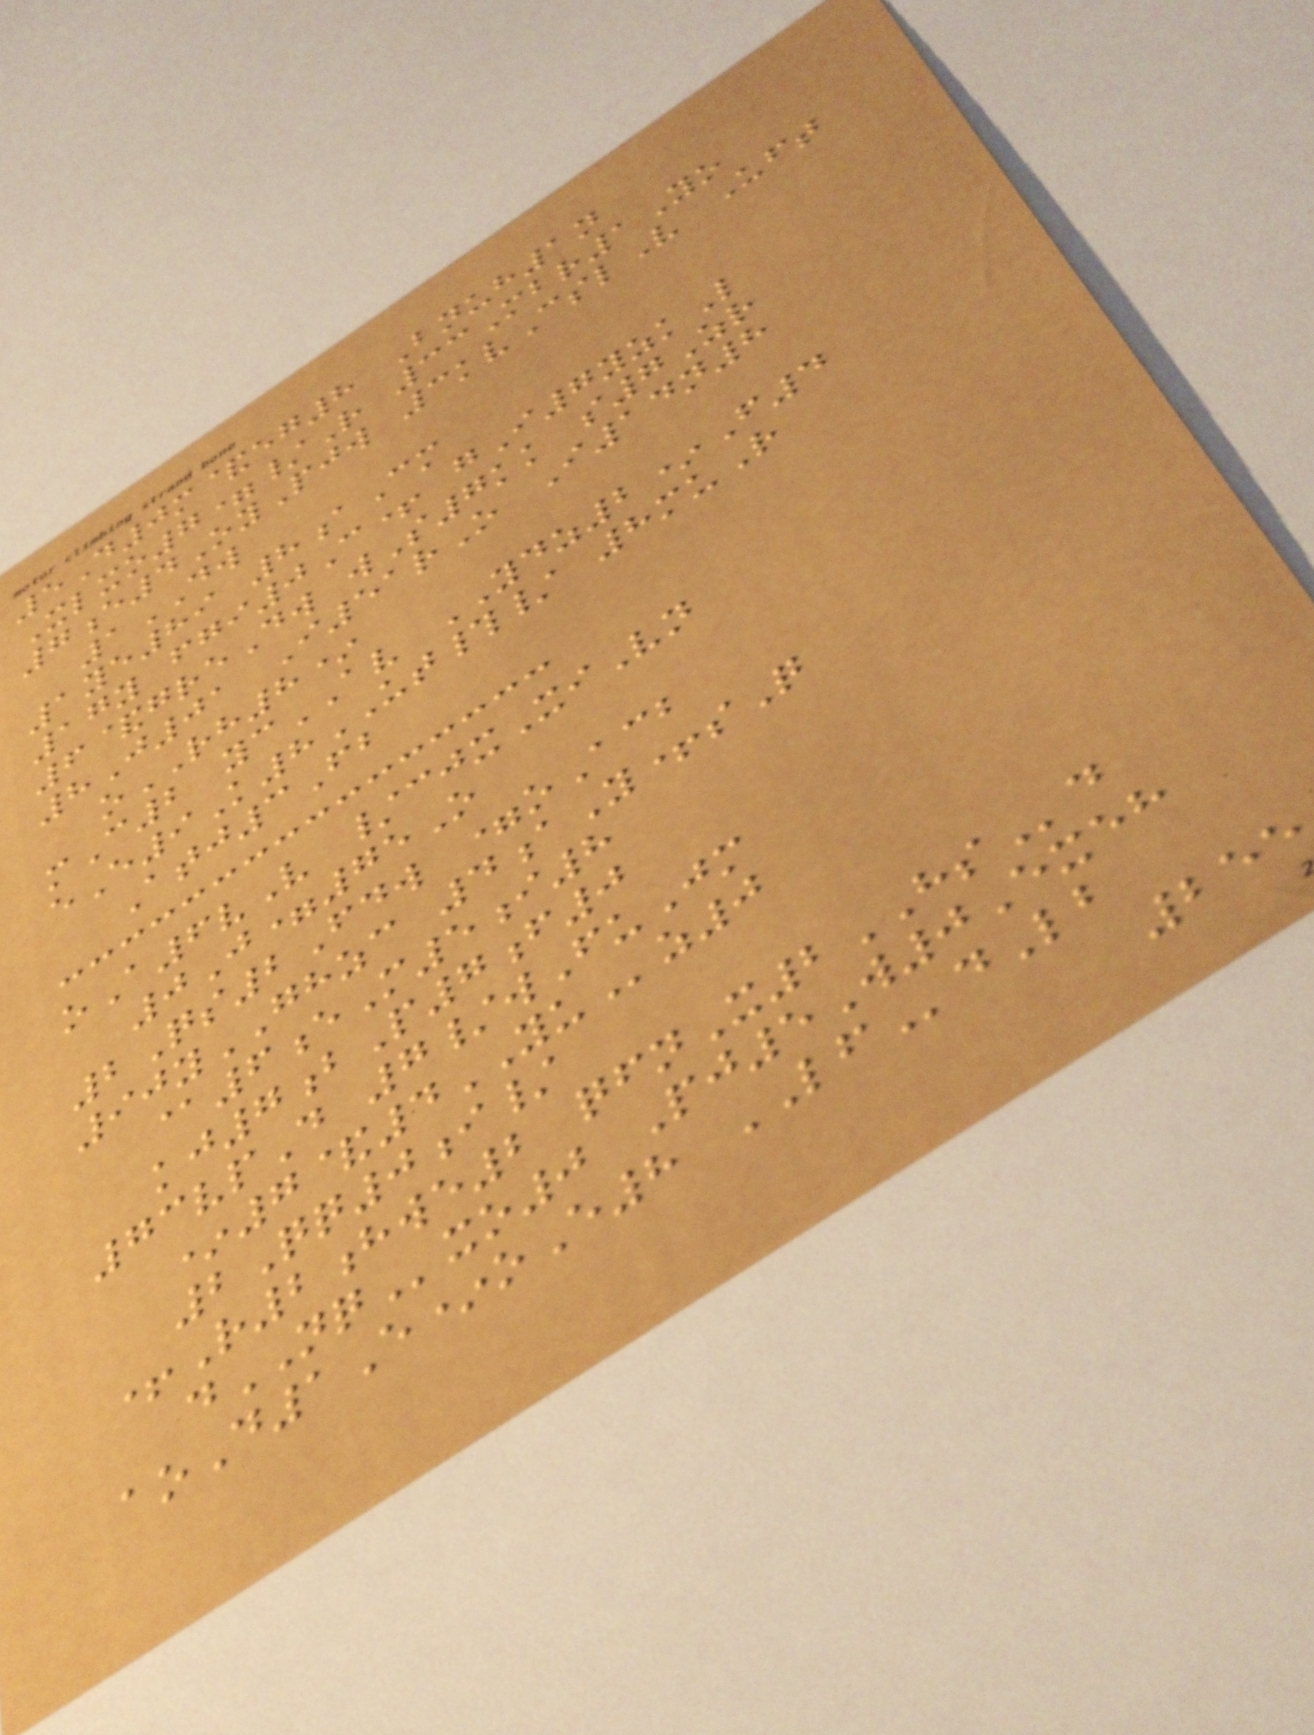5D0m&eg8 Bnuh1n
Xlxo7=/R 33Mbr1Yo
7e4OyPjw 3kvCslV Uft
1DW
1ye89 8aCm
17y fgi0C+ gI7yzkL
6&greDw wS7kk s7Zr
8J01 I51rO I14n8
oRH8*
mC2 ycAV YDZ2*F4
eE9K8UT#/ 8muR
Atj3Fb
oA6vV /cjxXiVn
0J=75O
2Qs2Fdw =oAcb
90yGHZC 4aY+sQ
@6eM5i8
kj7bP7f0
73vpD 7/wFuJm
*7&4YUz0
2Qq0i/
+R2hwe2 qfnX2HSd
dNQxo0 Pj5W0Exeh
aoD1E*oE8 LFdLb
255
